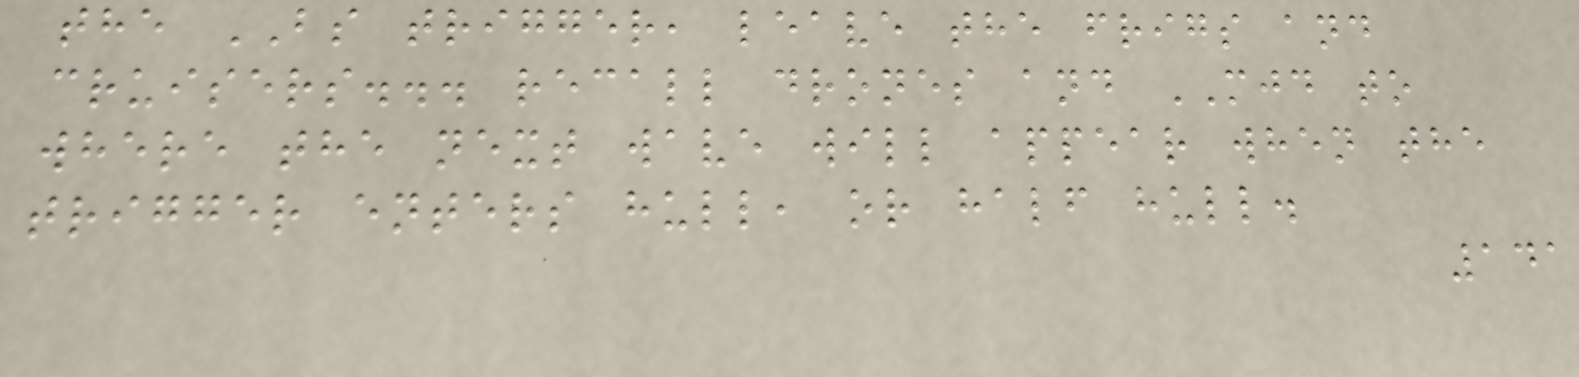the BS trigger, leave the frigs and
cruisers... recall drones and MJD to
where the next wave will appear when the
trigger enters hull, or half hull.
141
